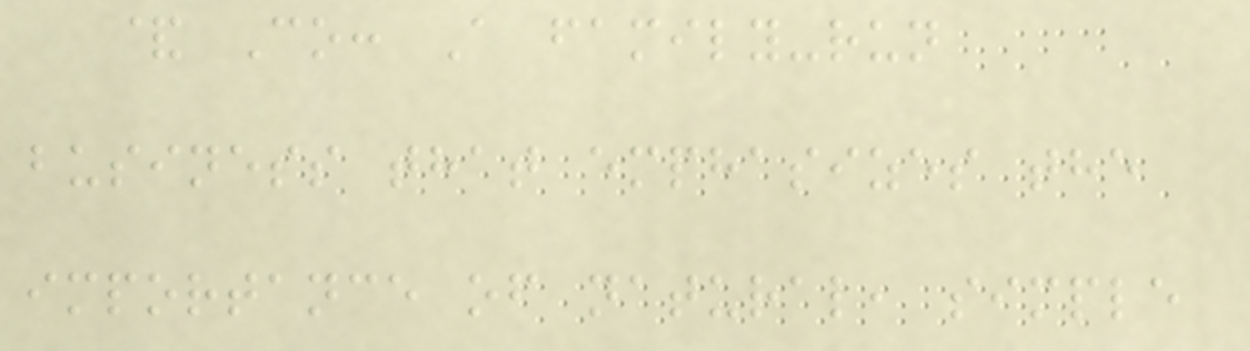& Co: A family-run
business that emphasizes the
importance of natural, simple
